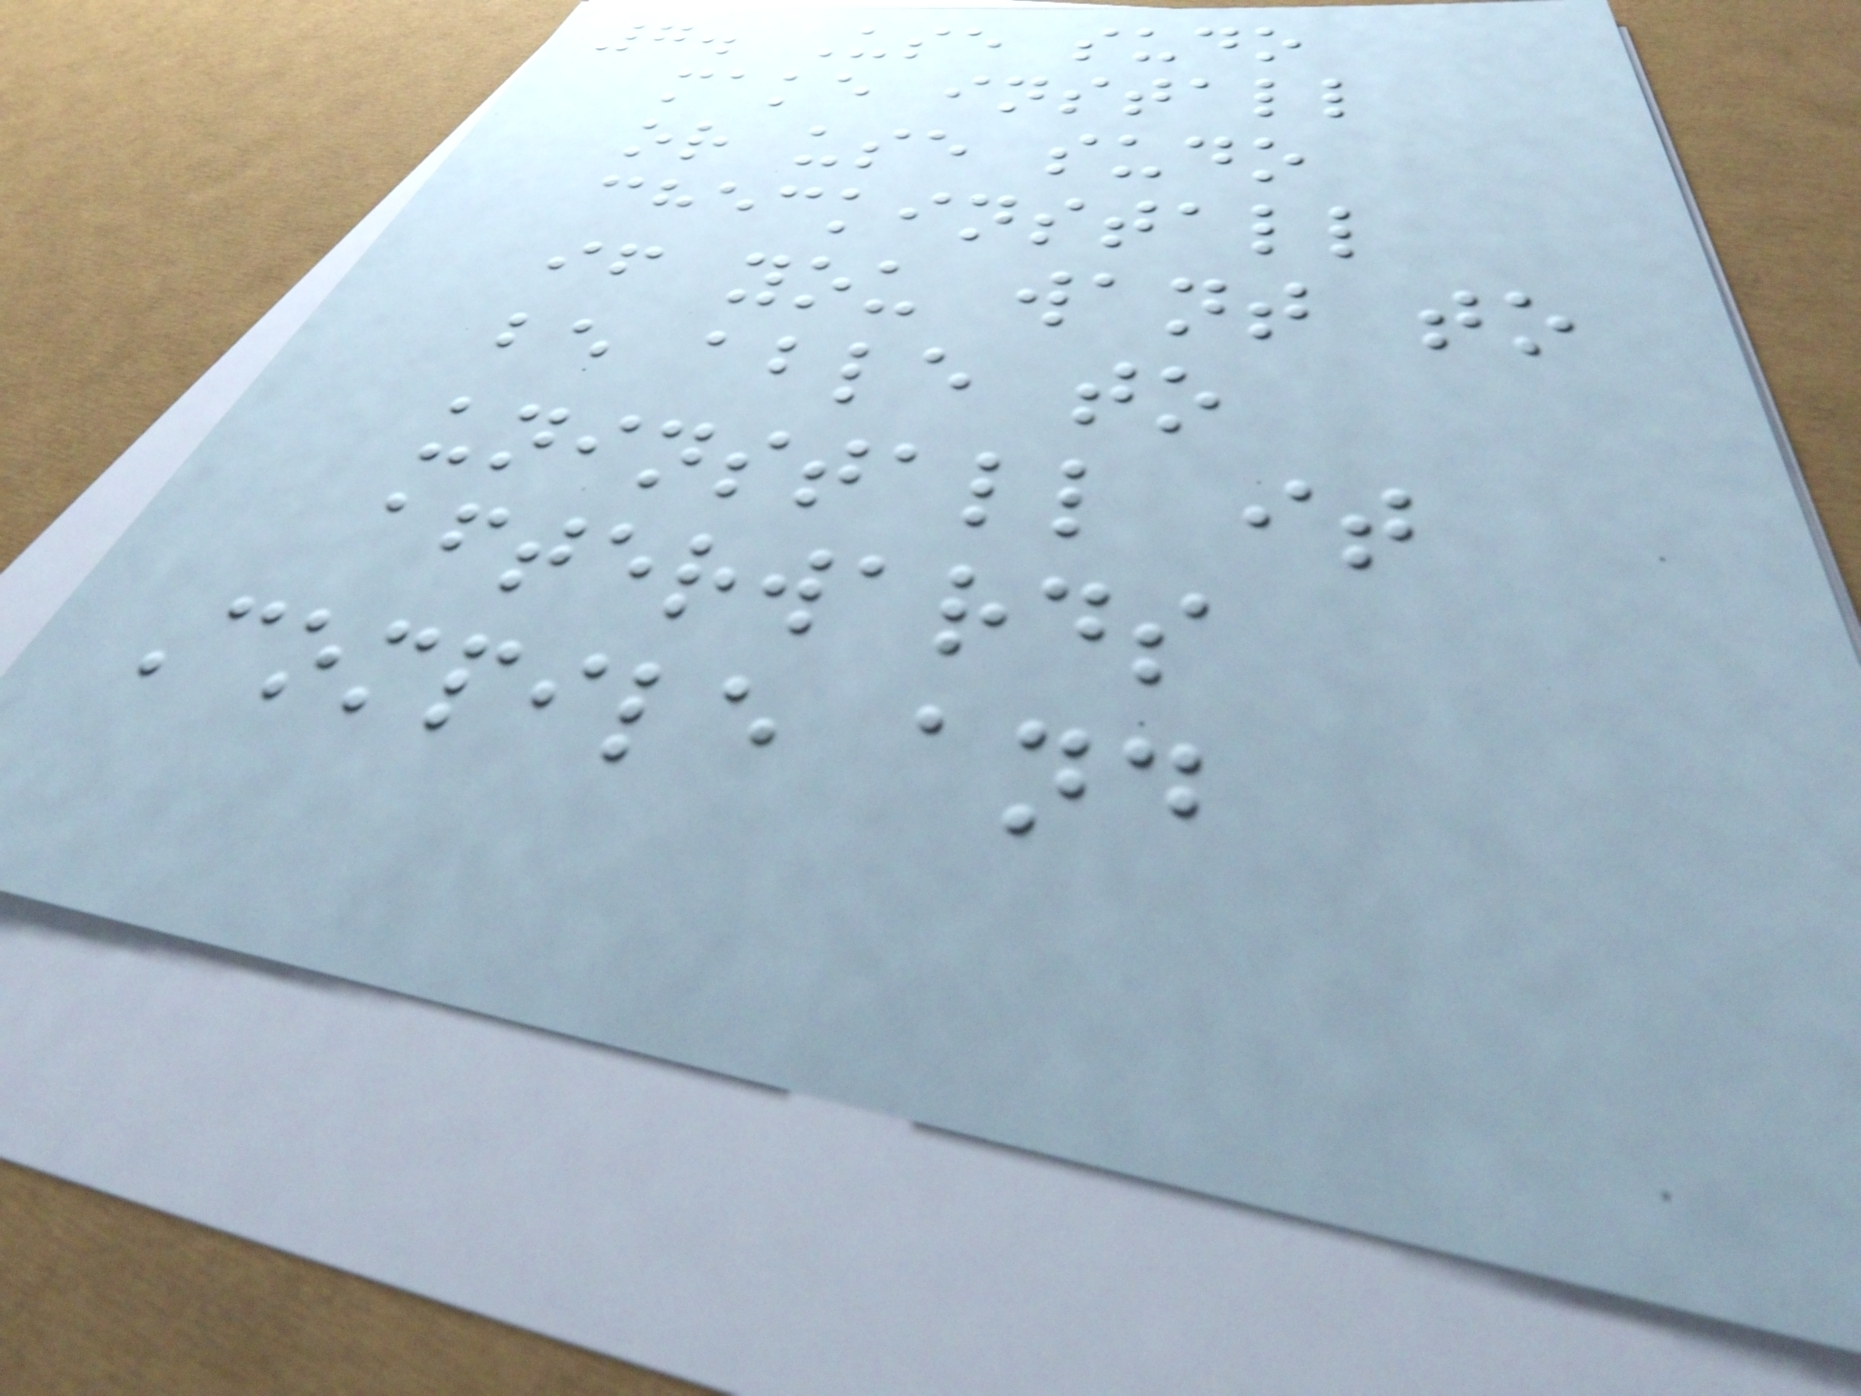7. Use sudo
make install
or use sudo
checkinstall
if you want to
be able to
uninstall it
afterwards
Compile and
